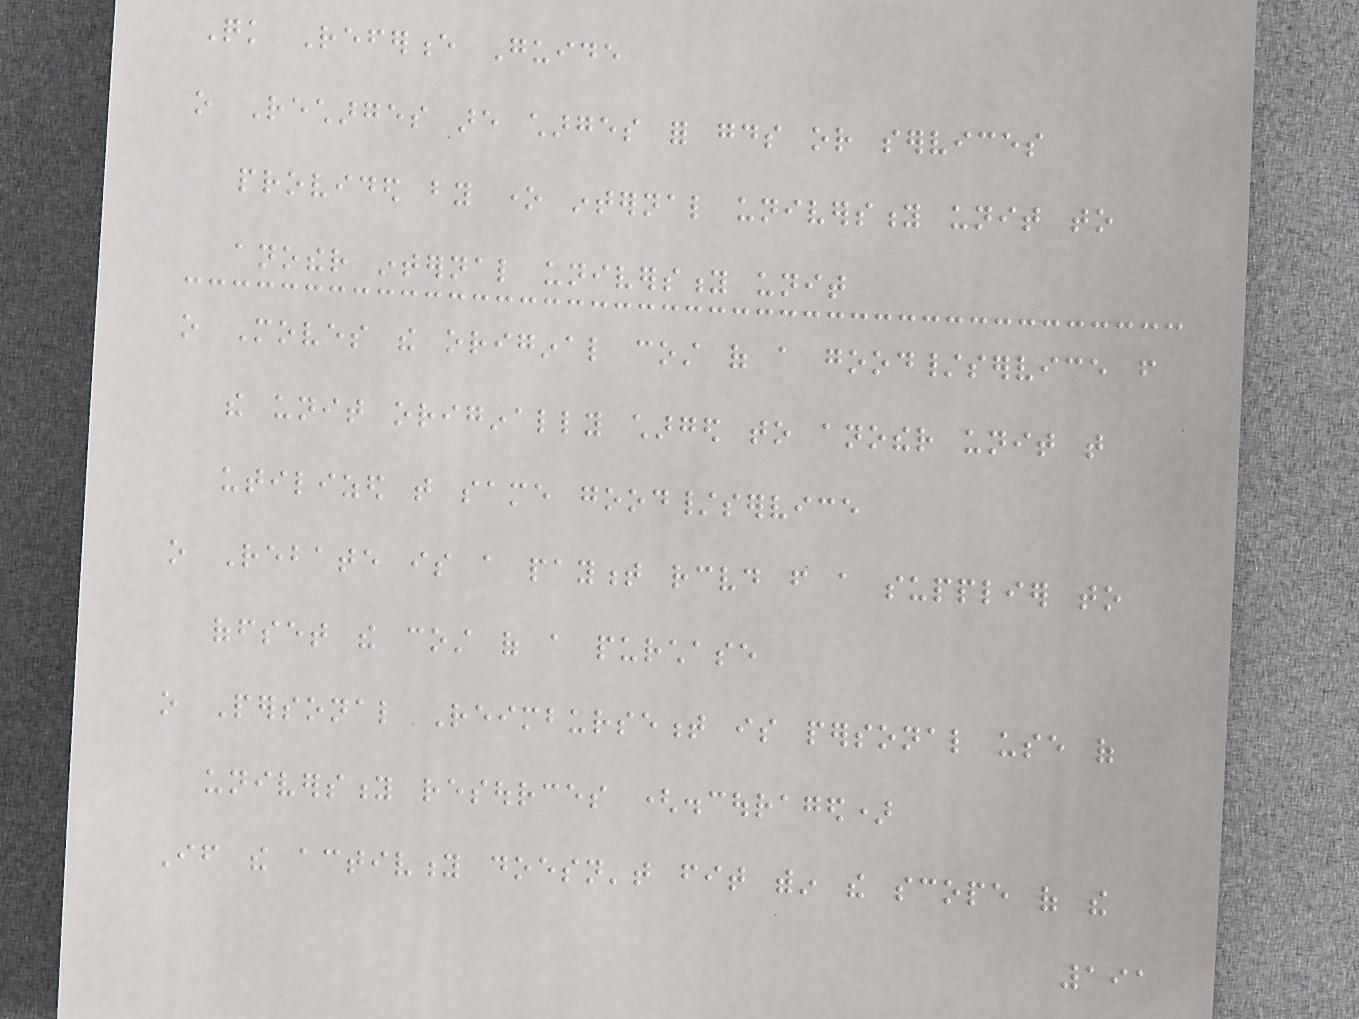Quick Reference Guide
o Recharges are charges for goods or services
provided by one internal university unit to
another internal university unit
o Moves the original cost of a good/service from
the unit originally charged to another unit that
utilized that same good/service
o Rebate is a payment received from a supplier to
offset the cost of a purchase
o Personal Reimbursement is personal use of
university resources (discouraged)
If the activity doesn't fit within the scope of the
191
